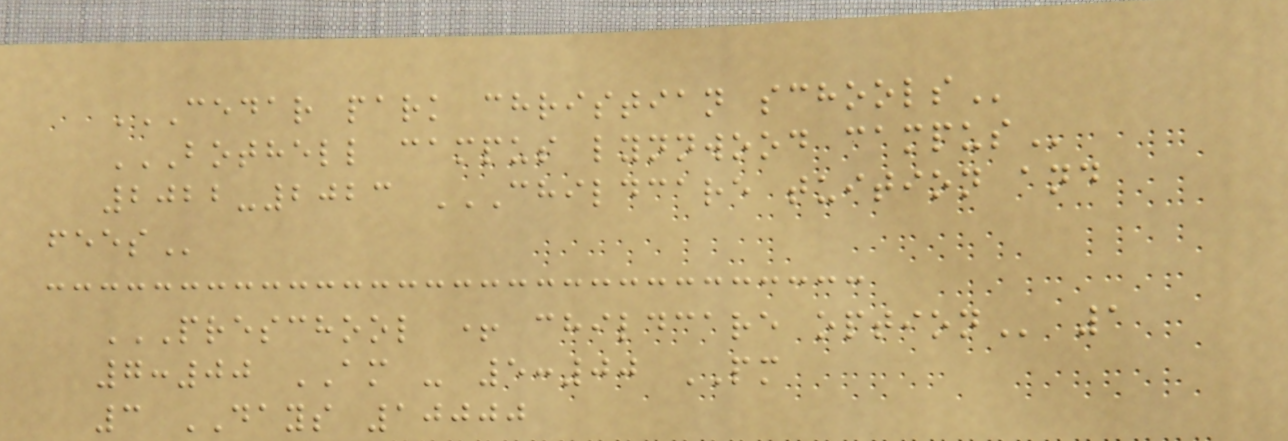CEDAR PARK CHRISTIAN SCHOOLS
BOTHELL CAMPUS LYNNWOOD CAMPUS
2022-2023 CHILDCARE TUITION AND
FEES
PRESCHOOL + CHILDCARE OPTION 1
7:00 AM - 5:00 PM
3 DAYS 10000
